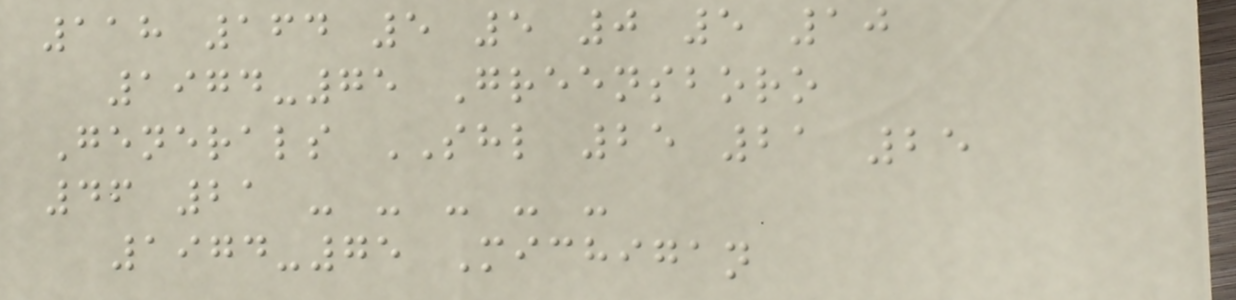118 164 5 5 0 5 10
1974-75 Greensboro
Generals SHL 25 21 25
46 21 - - - - -
1974-75 Michigan
